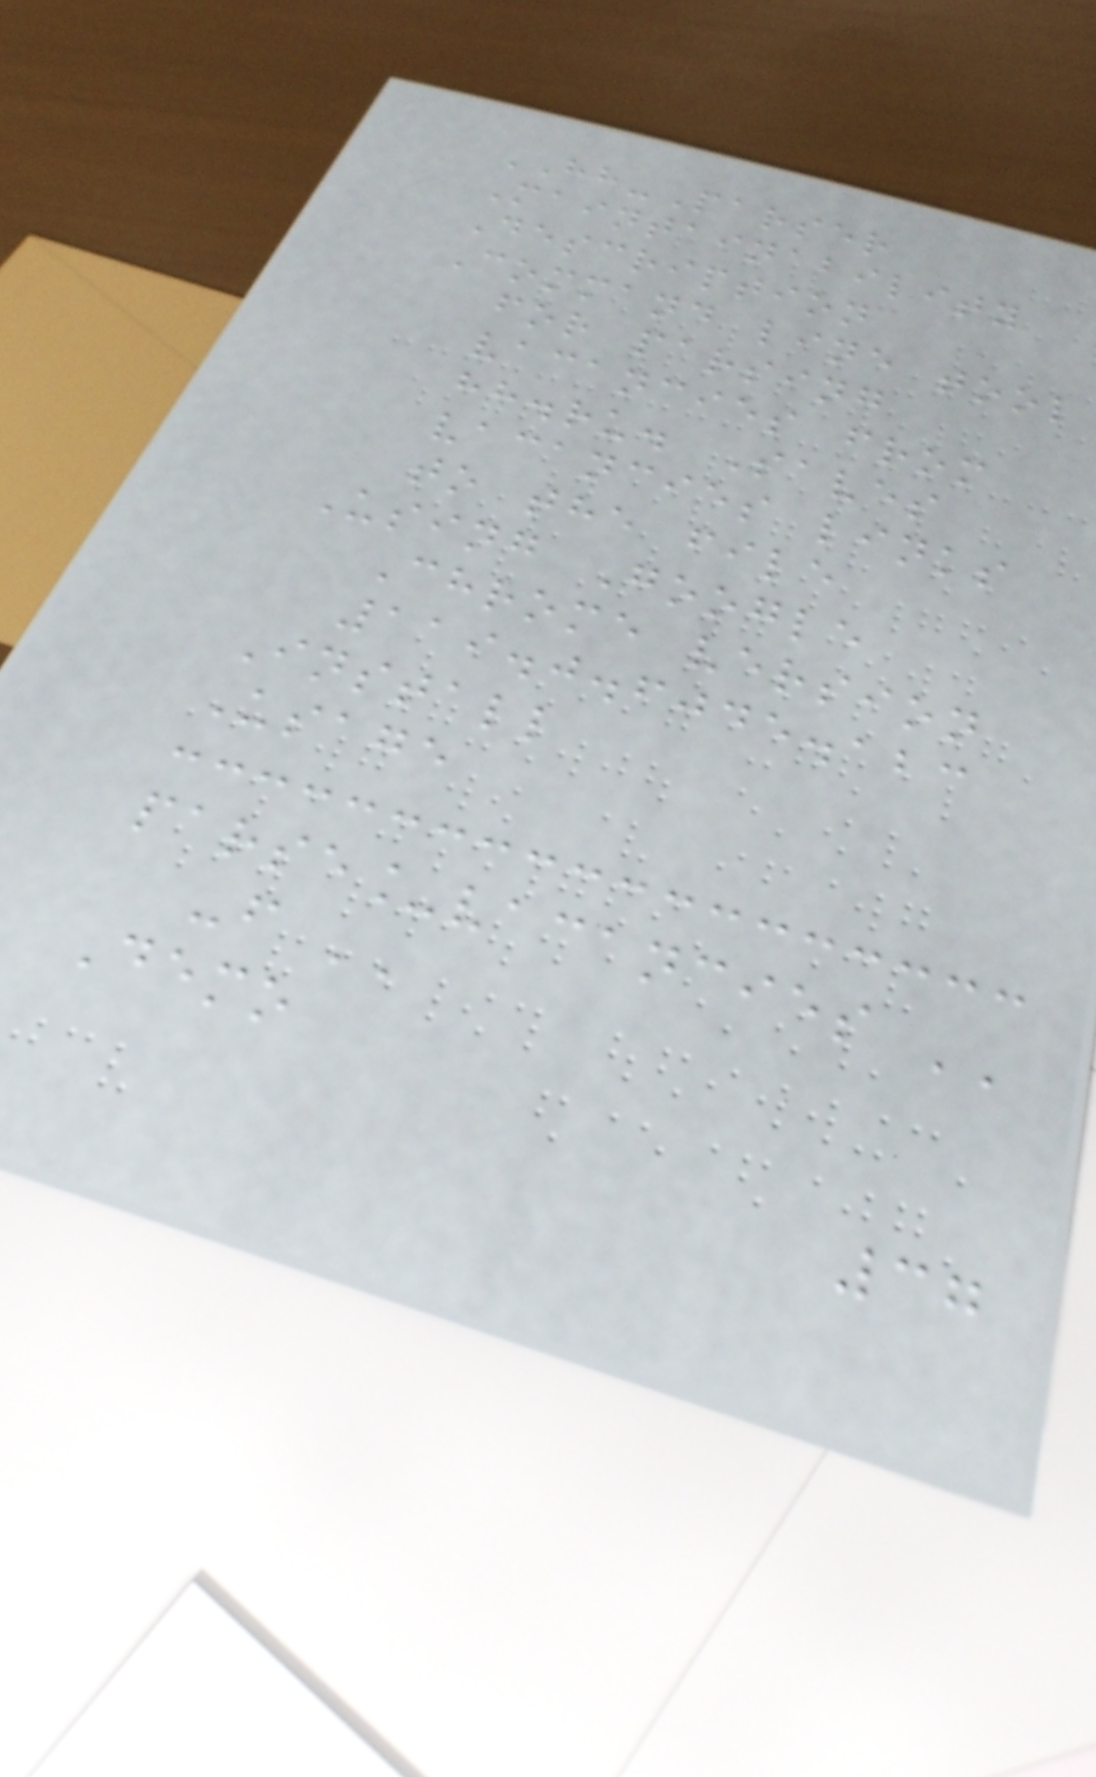HH-Parser
Maintainability
Description
Command line tool
for parsing
vacancies from
hh.ru. Saves
vacancies links
to the file
Using Google
Chrome version
119.0.6045.123
Install
Usage
parse_vacancies ''
-f ''
Demo
37
